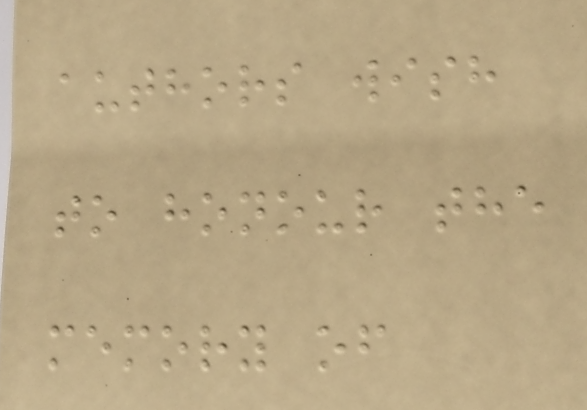authors wish
to honour the
memory of
